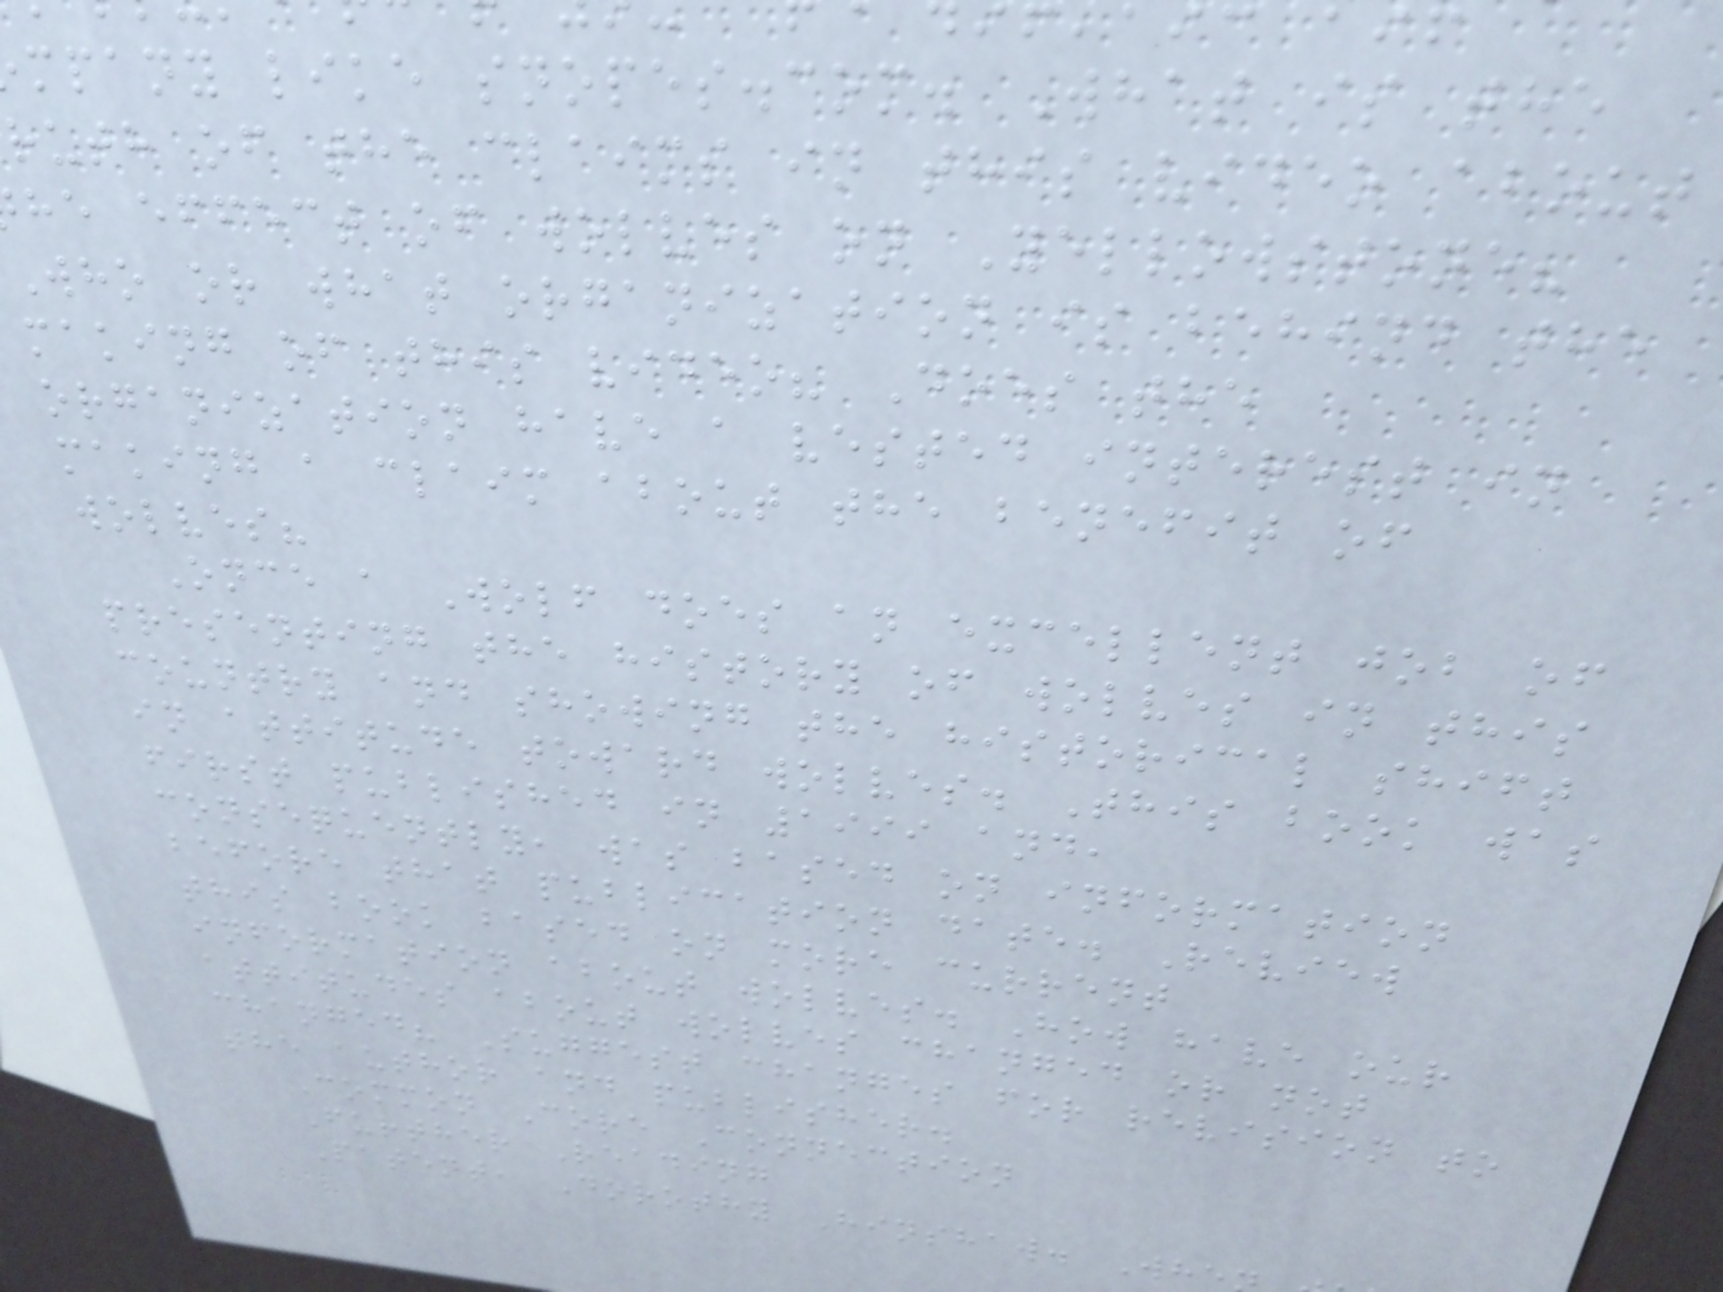mpany like snopes.com. What is the
ruth of the claims in this video about
he effect of wolves on Yellowstone?
Who or what organization is behind the
making of this video? Does the
organization have a vested interest in
making a claim about the benefit of
wolves?
Once a Wolf does an excellent job of
presenting the history of wolves in this
country and showing the historical shift
in attitude toward wolves. This book was
first published in 1999 and,
consequently, was based on information
before that publication date. Review
this book based on more current
information about wolves. How have our
attitudes about wolves changed or not
changed? Suggest changes for revision to
the author and publisher.
Common Core Connection
Further Reading
Patent, Dorothy Hinshaw. Whe
